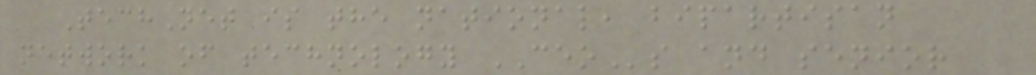TechNet is the national, bipartisan
network of technology CEOs and senior
